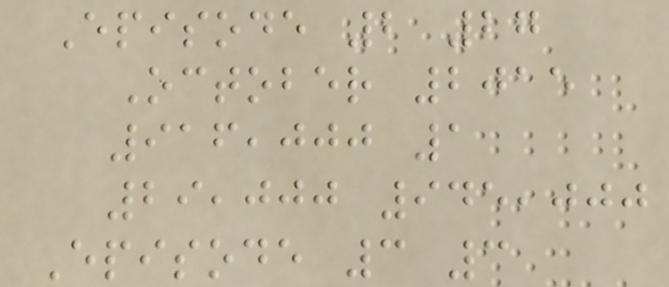Episode 2 27
October 2015
916,000 1
29,000 945,000
Episode 3 3
